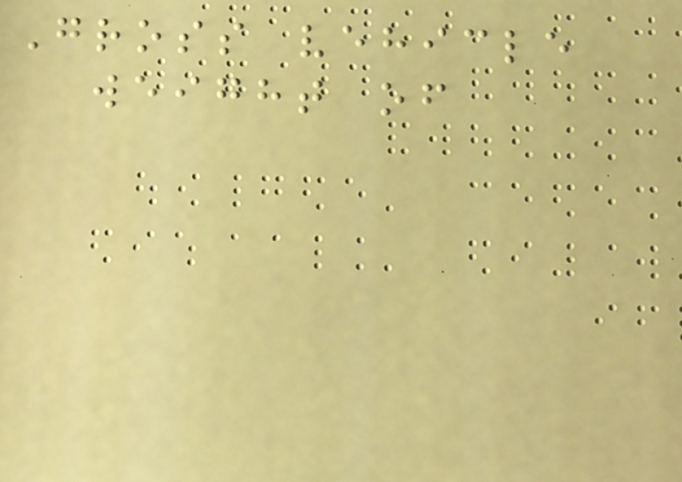Gross vehicle
weight of
